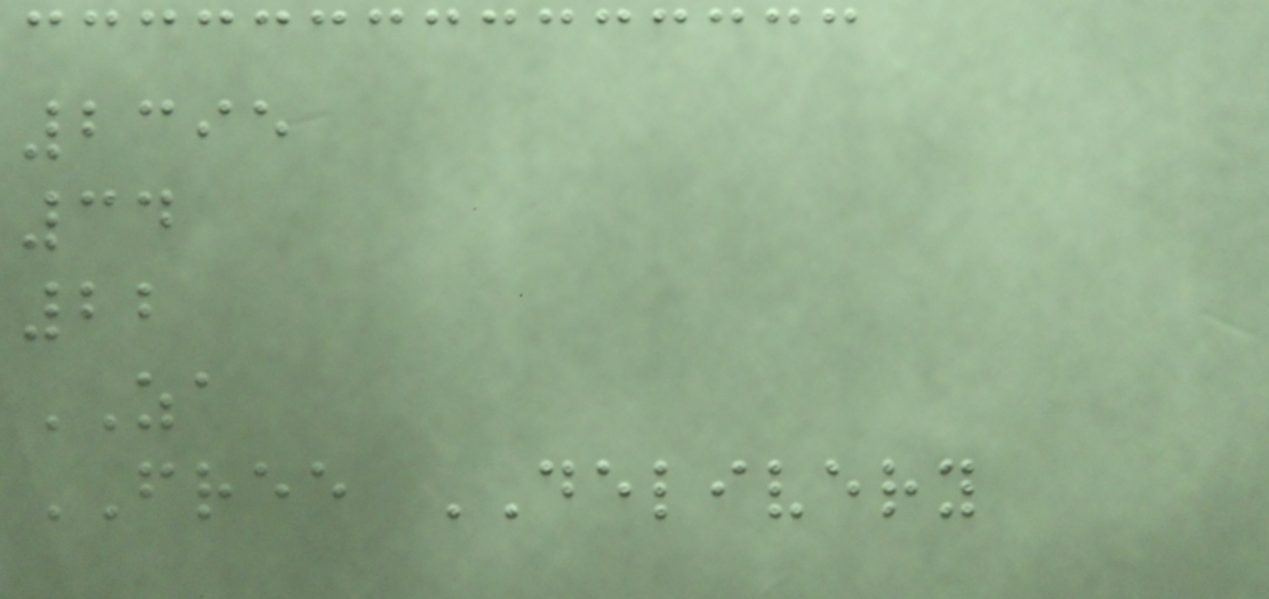2395
34
22
ZA
FREE DELIVERY
